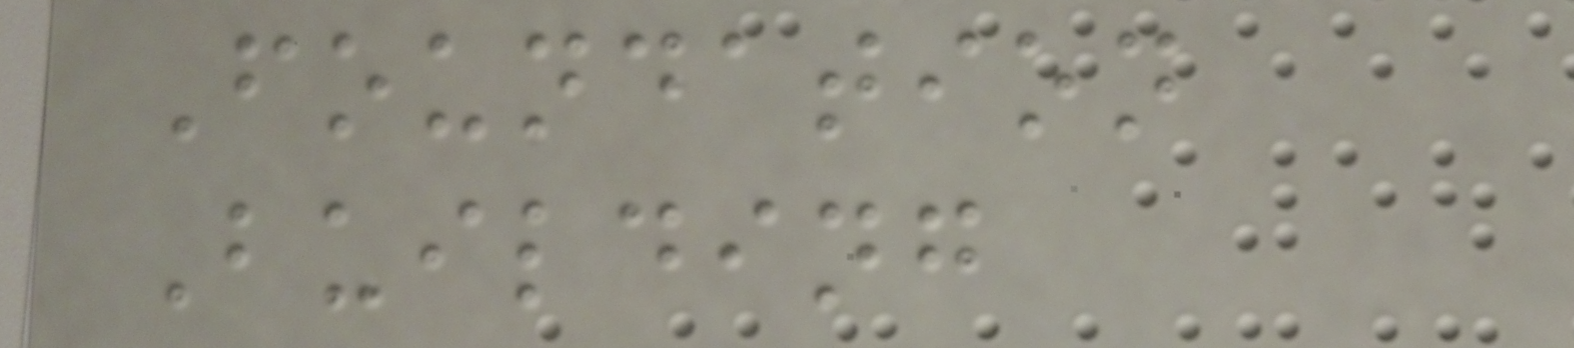Foundation
Building
